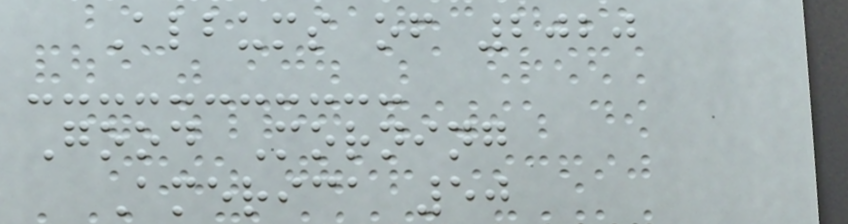Albums of 2020
Good Morning
America 50
